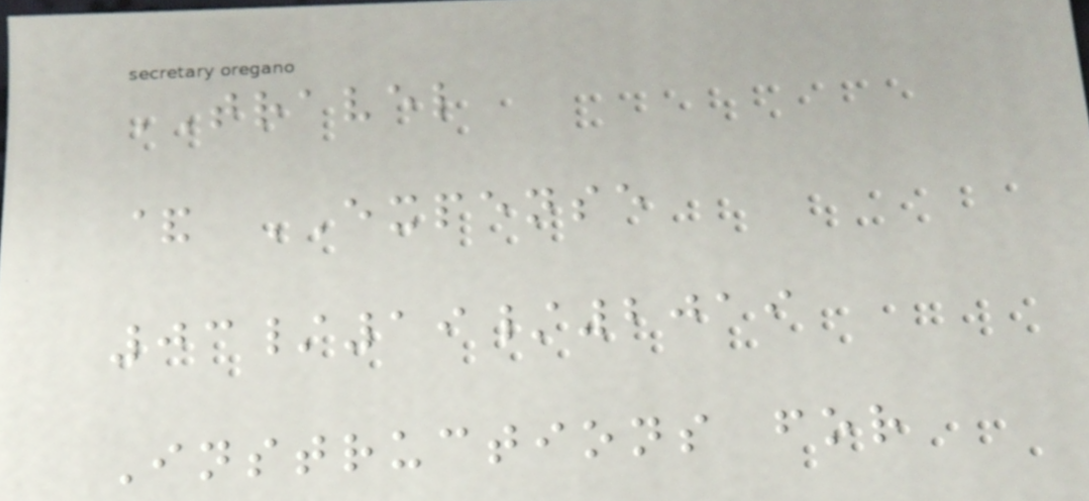TRAVEL
& EXPENSE
03/19/2019
Instructions for
